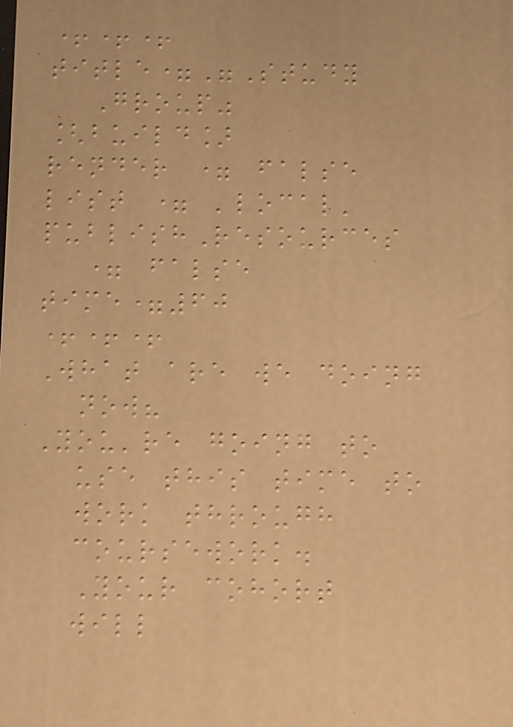+++
title="Study
Group"
[build]
render = false
list = 'local'
publishResources
= false
time=60
+++
What are we doing
now?
You're going to
use this time to
work through
coursework.
Your cohort
will
